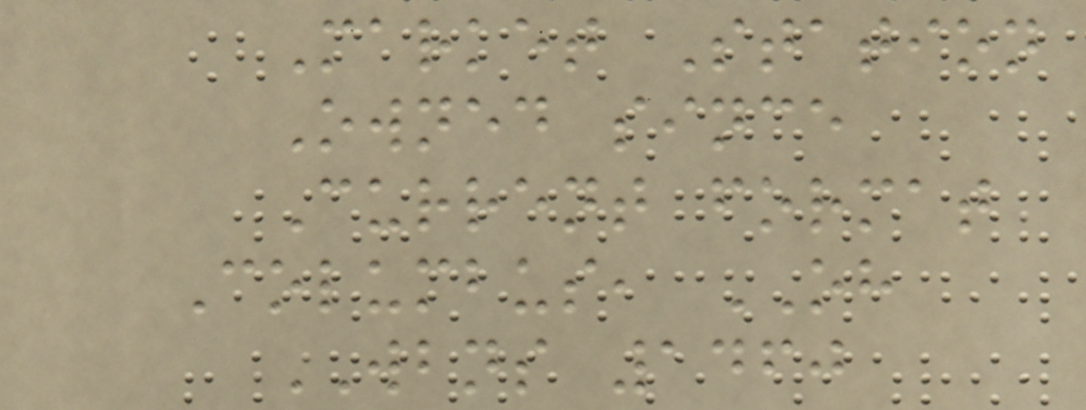Market Station
Owned since
Current format
Columbus, OH
WBNS 1460
